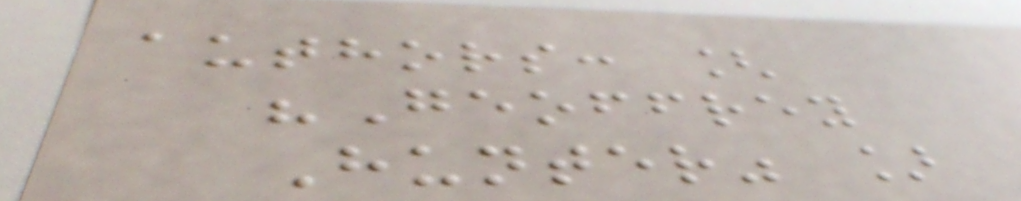authors: [
"Geoffrey
Hunter" ]
